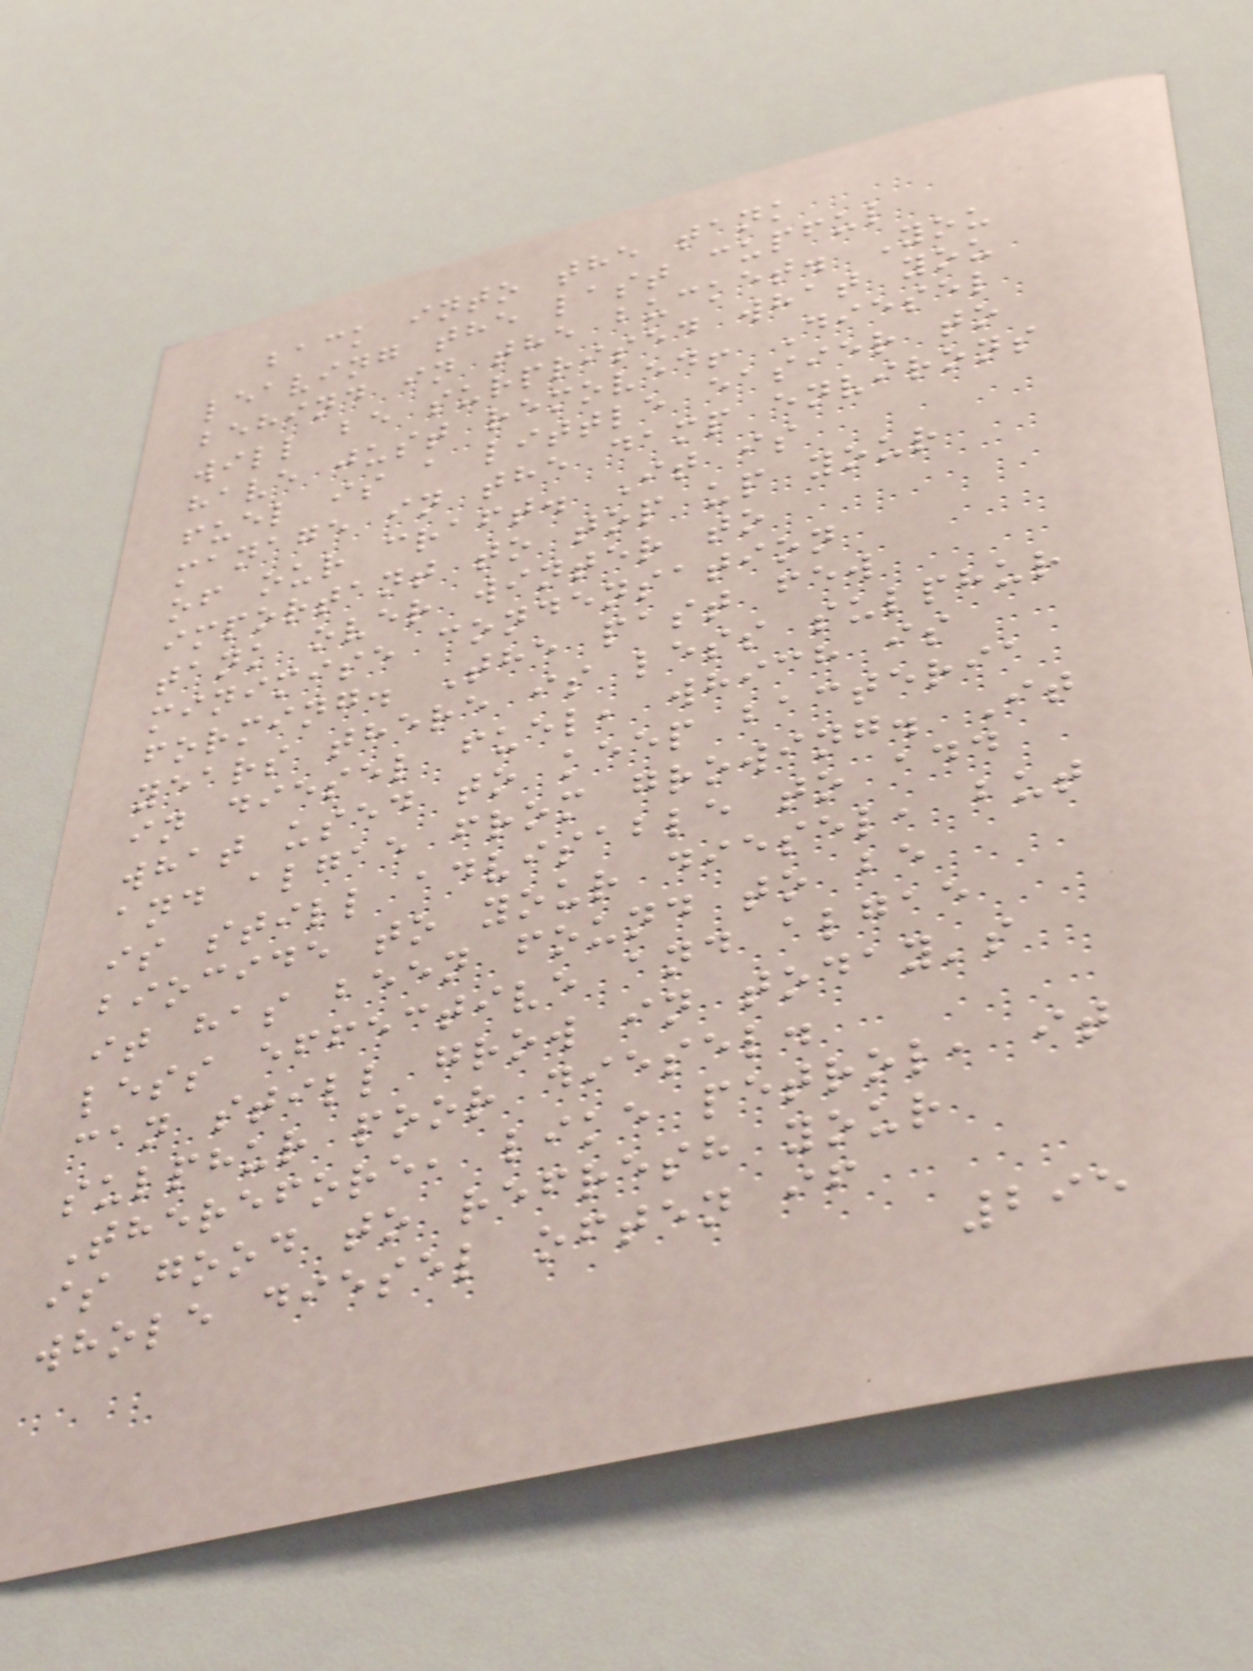back into the tank
leaving the last cupful
behind in the bucket. You
will be surprised what you
have just removed! Diesel
fuel is a little easier to
manage in the damp environs
of our craft. It is
important to top up your
tank over winter to
minimise condensation
forming. The past few
years there is less sulphur
in diesel fuel, which is
what used to keep bacteria
and algae from growing. It
is still advisable to add
biocide to your diesel, but
it has been found to be
less effective and algae
can still grow in today's
sulphur poor diesel.
Therefore, like petrol, it
is good to refresh your
whole diesel often if
295
